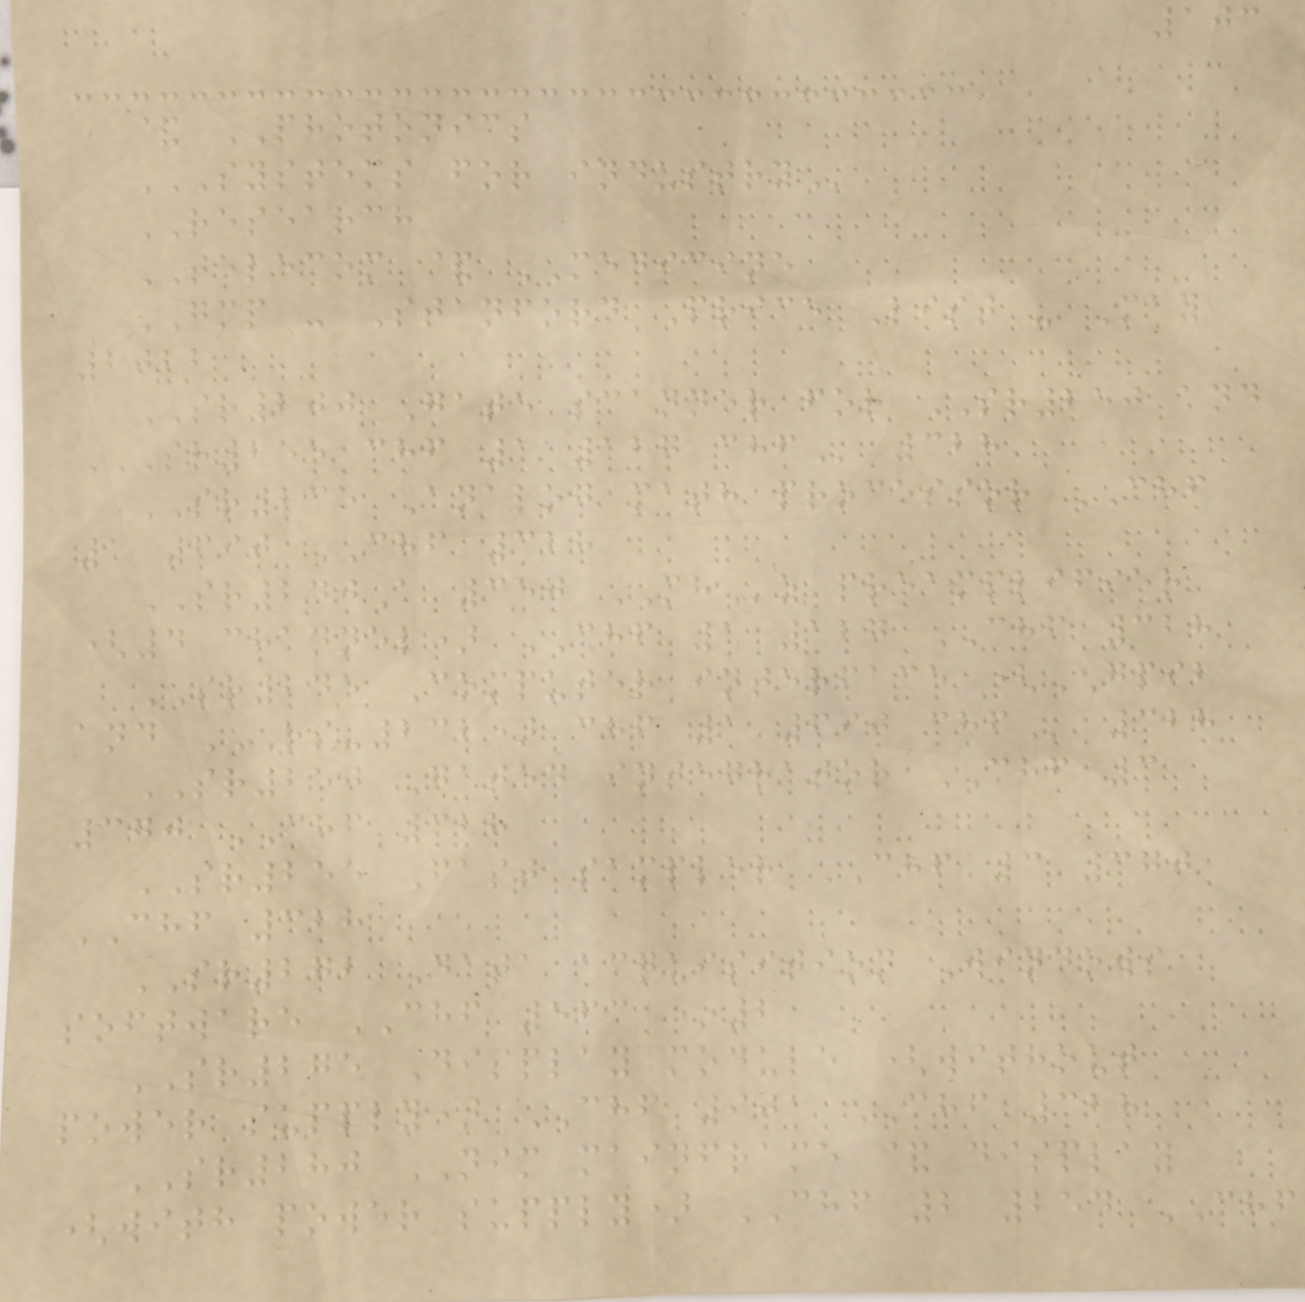103
& PHOTONICS
SYSTEMS FOR INDUSTRY
RESEARCH
TELECOM & MEDICINE
GMP - Stanford Price List - May
2022
SR200 Gate scanner for SR250 and
SR255 CHF 1 127 CHF 328
SR235 Analog math processor CHF
1 690 CHF 328
SR240A 350 MHz preamplifier
(4 channel) CHF 1 127 CHF 328
SR245 Computer interface (GPIB
and RS-232) CHF 1 690 CHF 328
SR250 Gated integrator CHF 3
370 CHF 328
SR255 Fast sampler CHF 3 370
CHF 328
SR272 Data acquisition Windows
software CHF 563 *2
SR275 Display module (without
power supply) CHF 901 CHF 328
SR280 NIM mainframe & display
(with power supply) CHF 2 254 CHF
